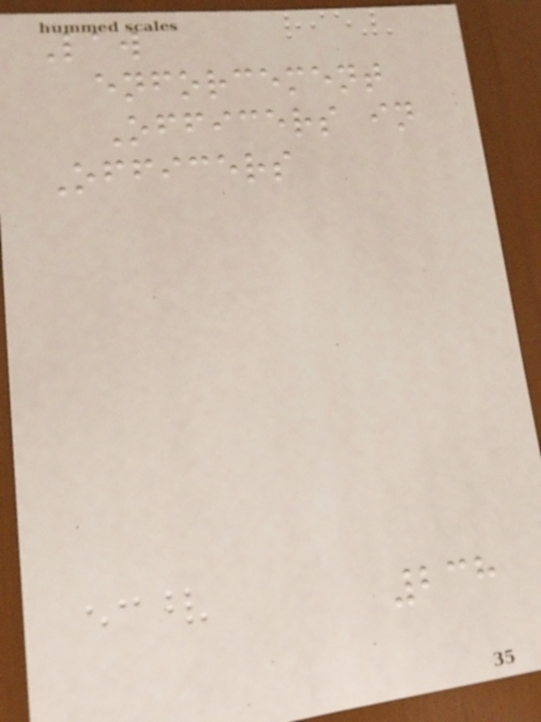Law
enforcement
Officers in
Officers
238
